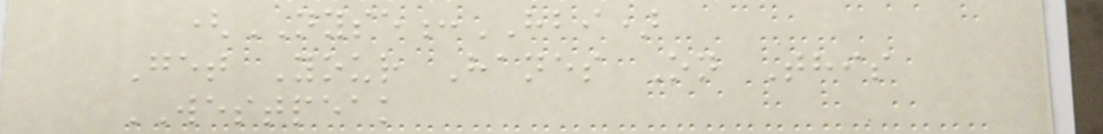(NYSE:HBI)
Get Your Hanes On This
WESTPEAK
